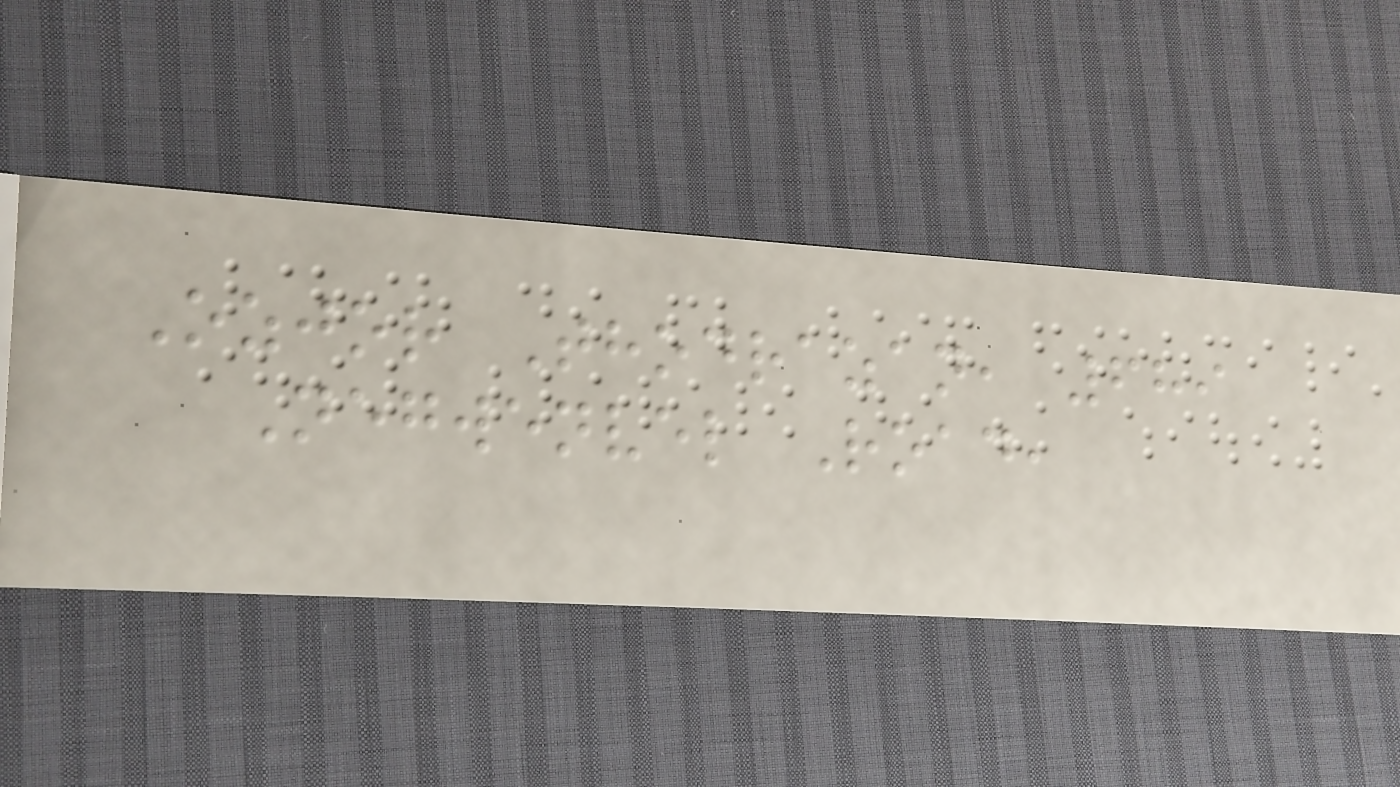Ozjor Thodrazan, 689
Negwenvel Road,
